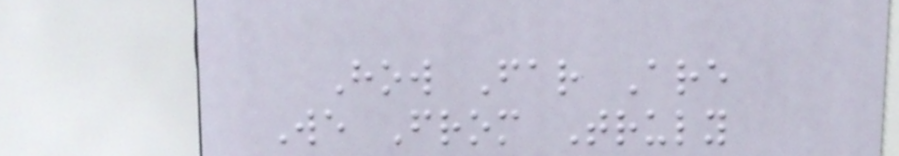How Far Are
We From Truly
